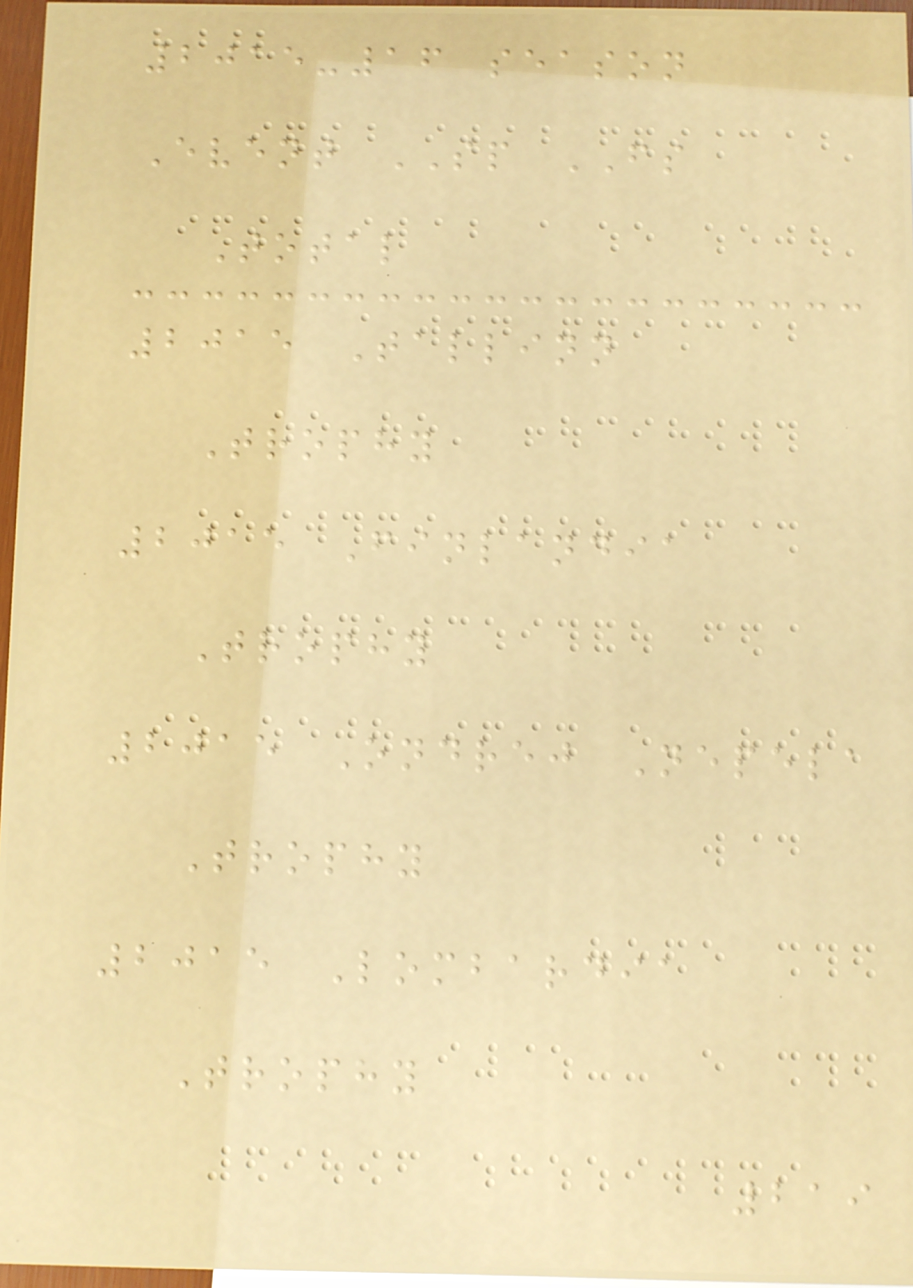2015-16 season
Event SP FS
Total
2015 Tallinn
Trophy
2015 Finlandia
Trophy
2015 Ondrej Nepela
Trophy
2015 Lombardia
Trophy
219
